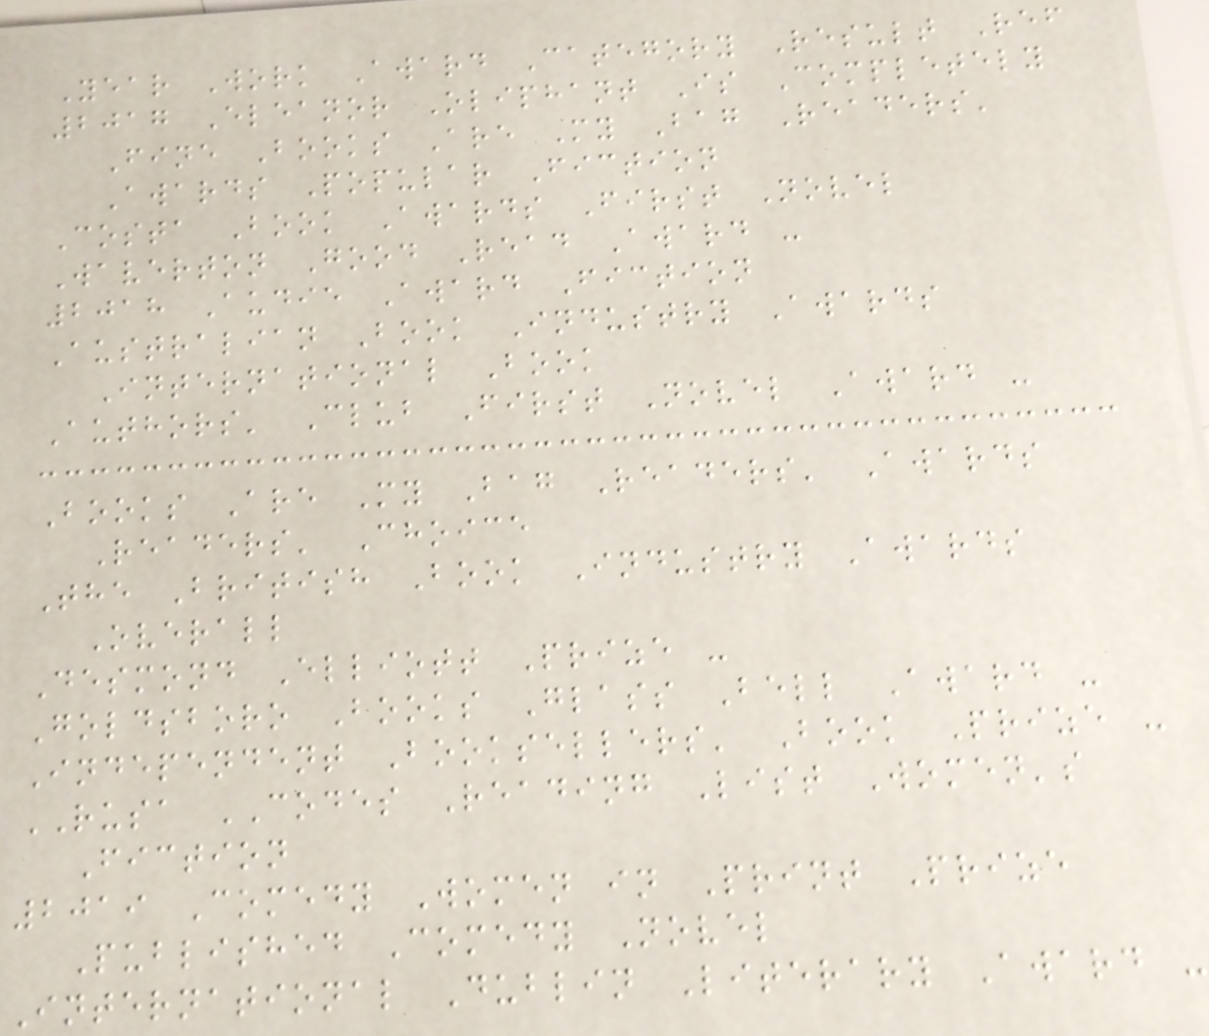Year Work Award Category Result Ref
2017 Eleanor Oliphant Is Completely
Fine Books Are My Bag Readers'
Awards Popular Fiction
Costa Book Awards First Novel
Waverton Good Read Award -
2018 Audie Award Fiction
Australian Book Industry Awards
International Book
Authors' Club First Novel Award -
Books Are My Bag Readers' Awards
Readers' Choice
The British Book Industry Awards
Overall
Desmond Elliott Prize -
Goldsboro Books Glass Bell Award -
Independent Booksellers' Book Prize -
RUSA CODES Reading List Women's
Fiction
2019 Comedy Women in Print Prize
Published Comedy Novel
International Dublin Literary Award -
